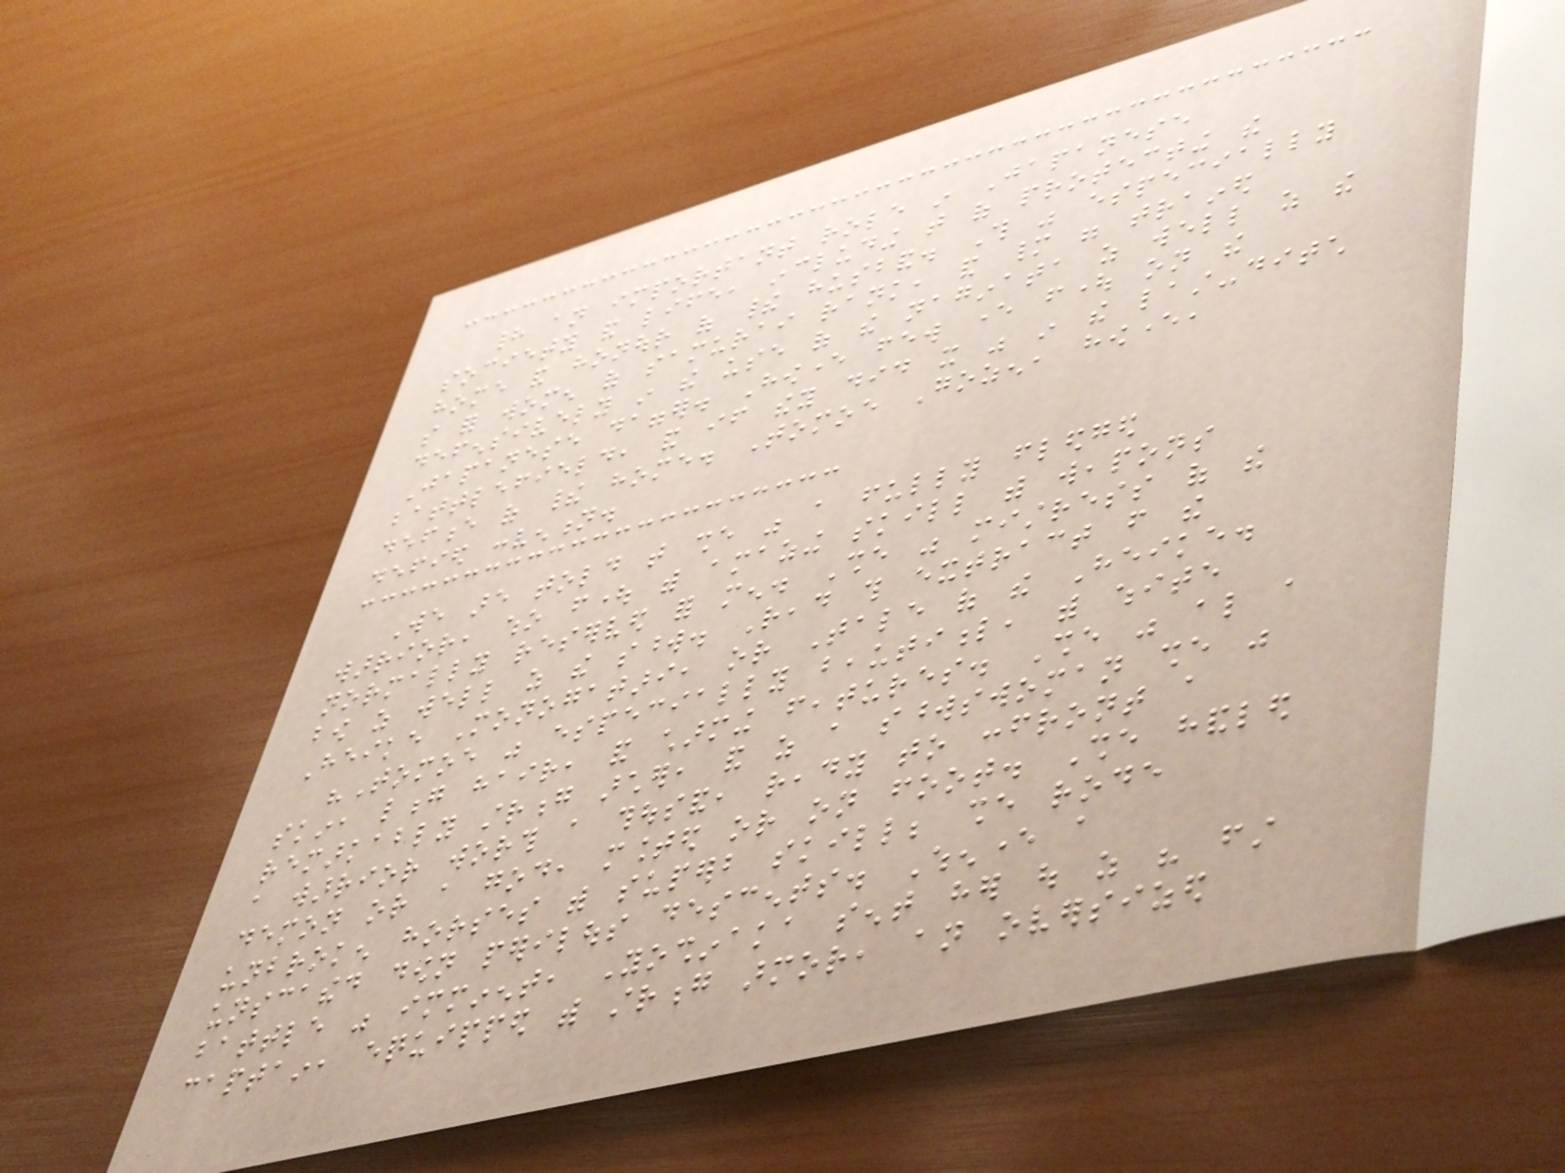had an important role in Japanese
society and life, including that of protecting the
home and honour of their husband. This was especially
so for women of samurai rank, and many were trained
defensively in the use of the naginata as well as the
Japanese dagger. However few ever fought on the
battlefield, and if they did it was in the last-ditch
defence of their home. Tomoe Gozen, however,
defied convention.
We are told that she was a fully fledged
warrior, who fought with amazing skill with weapons
normally reserved for men. She was mistress of the
bow as well as the sword. Read this extract from the
Heike Monogatari, or Tale of the Heike.
"Tomoe was especially beautiful, with white
skin, long hair, and charming features. She was also a
remarkably strong archer, and as a swordswoman she was
a warrior worth a thousand, ready to confront a
demon or a god, mounted or on foot. She handled
unbroken horses with superb skill; she rode
unscathed down perilous descents. Whenever a
battle was imminent, Yoshinaka sent her out as his first
captain, equipped with strong armor, an oversized
